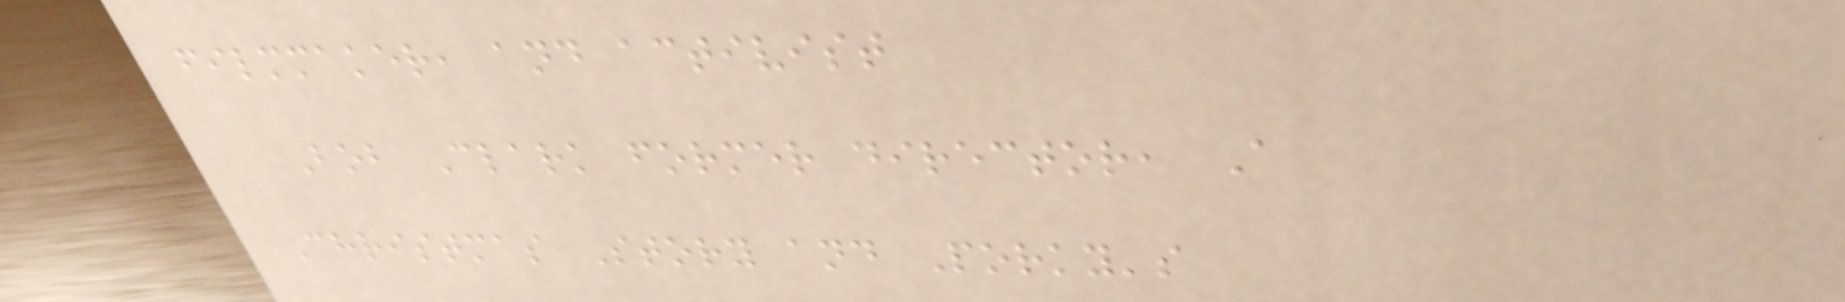filmmaker, and activist
Bob Clark former director, A
Christmas Story and Porky's
